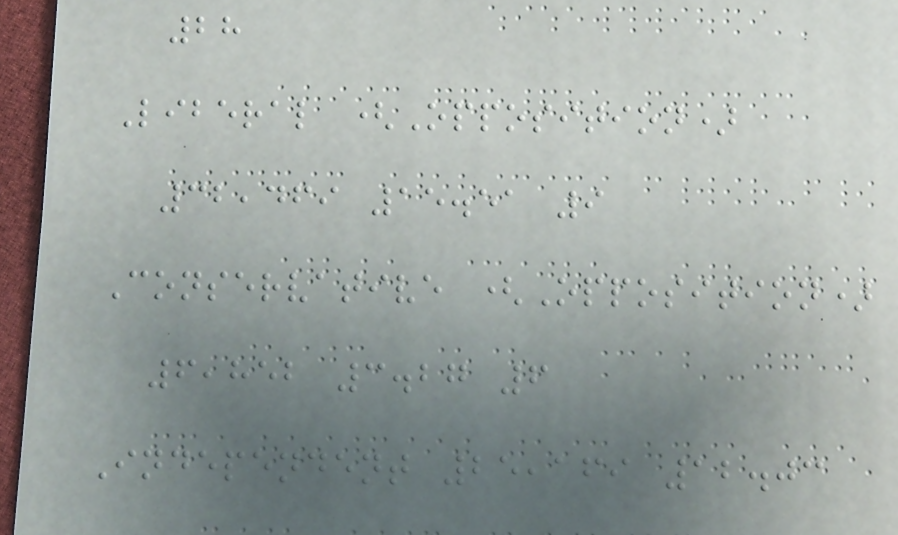28
Liberal (Opposition)
32,469 15.51 9
Conservative (Opposition)
6,852 3.27 6
Independent 25,169 12.03
